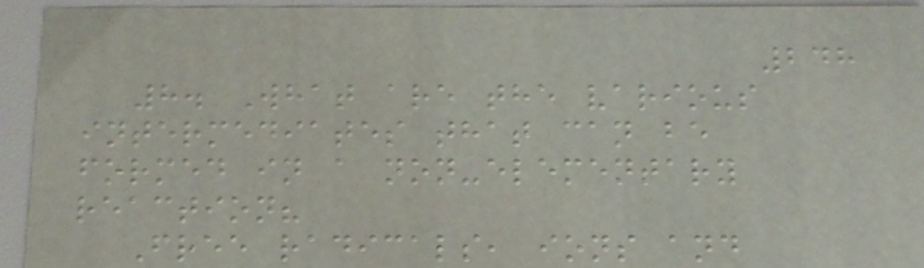248
8. What are the various
intermediates that can be
formed in a non-elementary
reaction?
Free radicals, ions and
